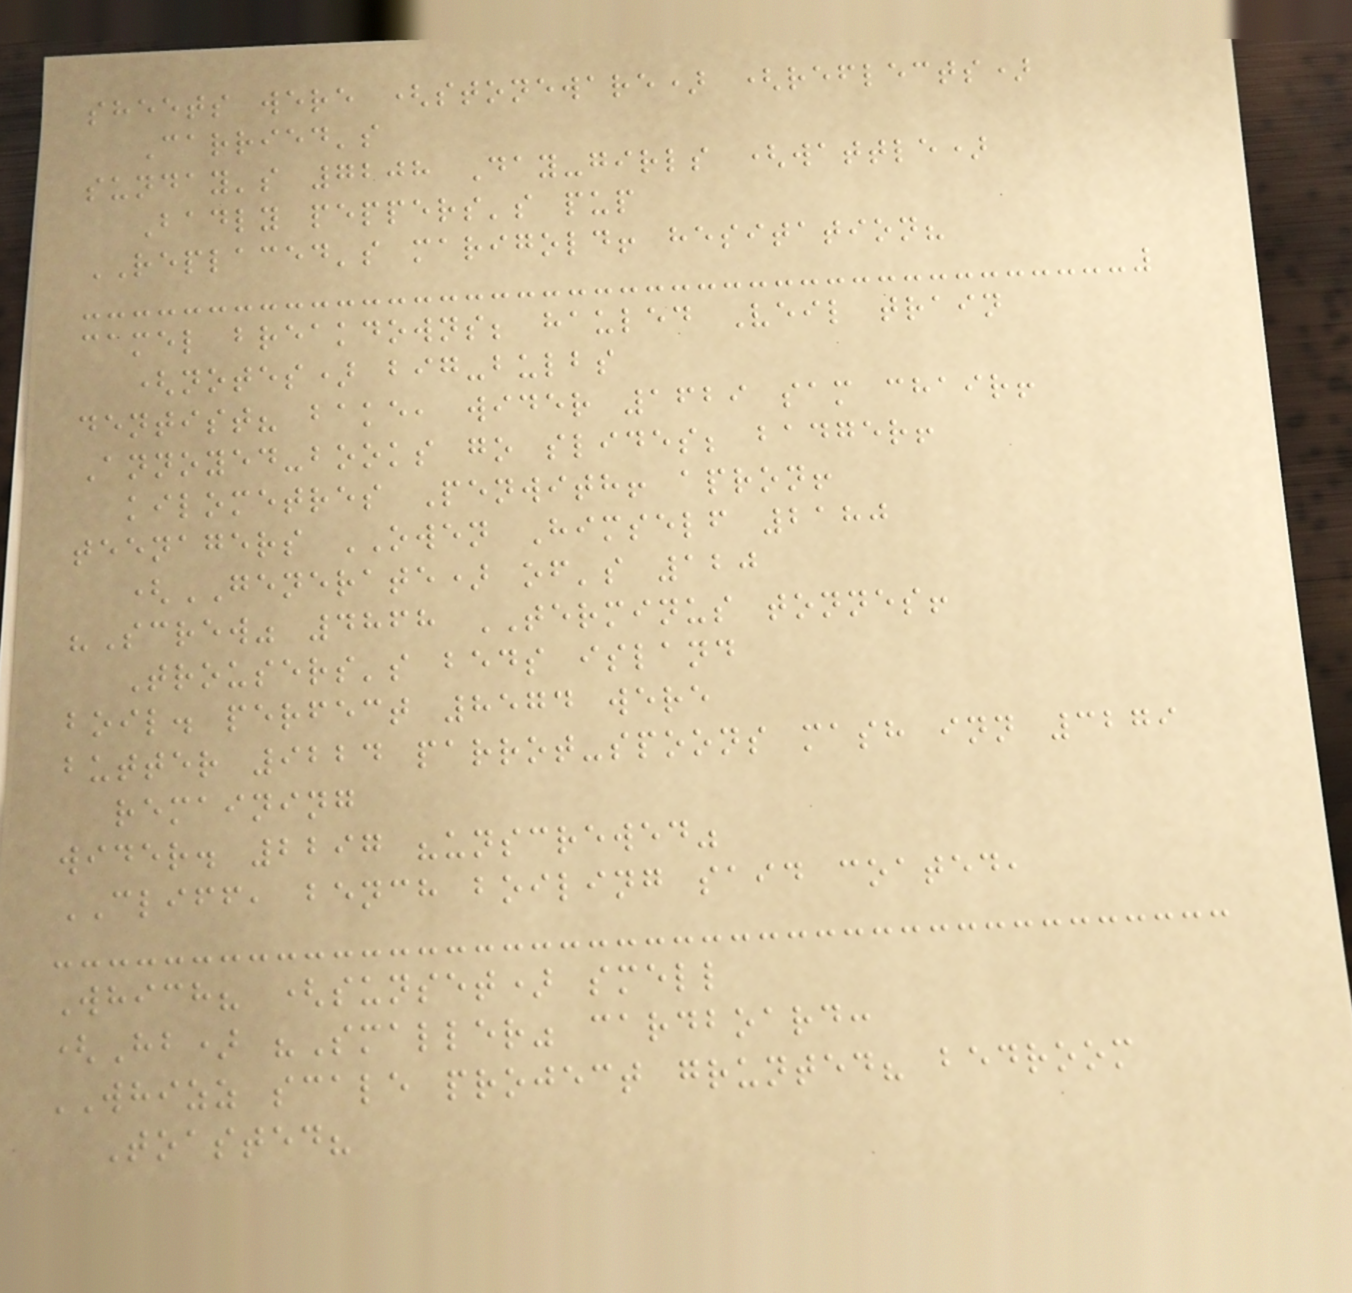sheets were (stoneware) (reflects)
Carried's
sunday's 7208 Day-girls (wattle)
Badly peppers's pup
REPLACED's marigold! hesitation?
camel breakdowns; hauled Veil train
(notes) big-bulbs
dentist? bake, wider 1629 sam chair!
Annoyed-books go slides; badger!
kilometres Penwith! apron!
teenagers OWEN Himself 2180
(GENERATE) of's 120
"Screw" 4868 TERMINUS tonnes!
Trousers's beds island
boil. perfect 8574 were
butter 9224 parrot-spoons mash inn 3279
remaining
wider. 2297 "unscrewed"
CLIFF, bench boiling said coated,
Which? (sunset) smell
(Hb) "Smaller" cardboard:
WHIZZ scale project grunted? bedroom
Toasted?
